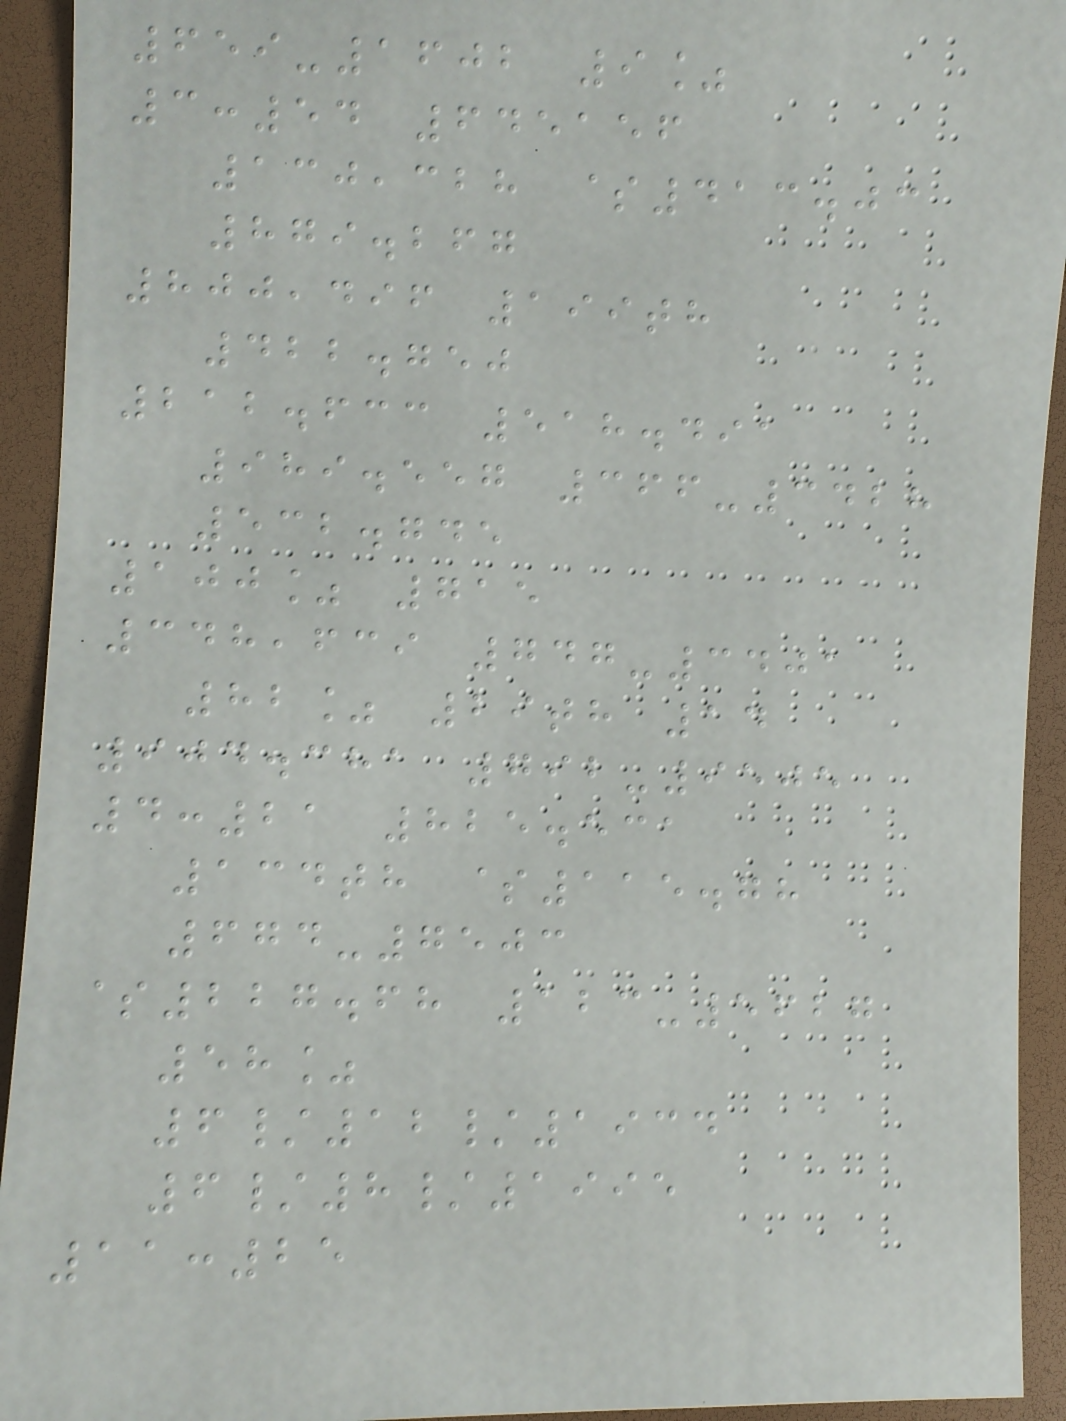659-1602 9%
3:54 645156
130,328 $413.03
879.267
800,496 199th
422.750
212.633 518.491
989.557 366-3428
532.745
100% 715
348,639 747-3401
82% 29th 14
904.381 792-9505
4:21 825.531
134th $115.78
674-7503
$227.68 123-5627
58%
6/12/1934
6/8/1995
11:25
